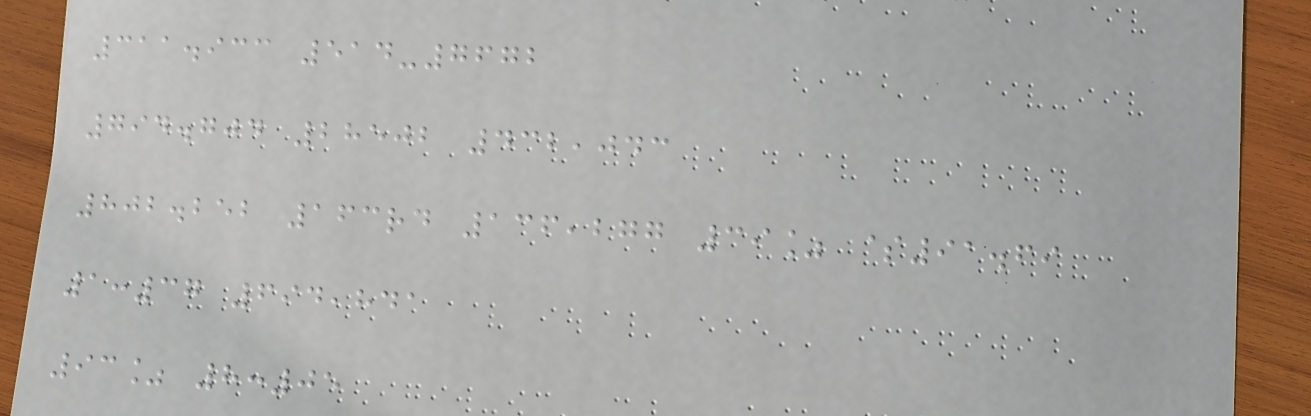311.933 514-7672
794.704 28502 432,043
802.252 163rd 136,277 39% $91.69
1:37 694,841
93% 8:05
